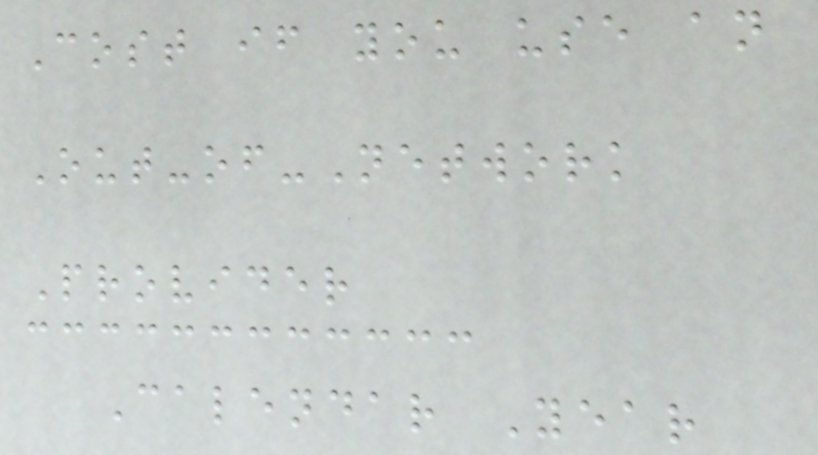Cost if you use an
Out-of-Network
Provider
Calendar Year
